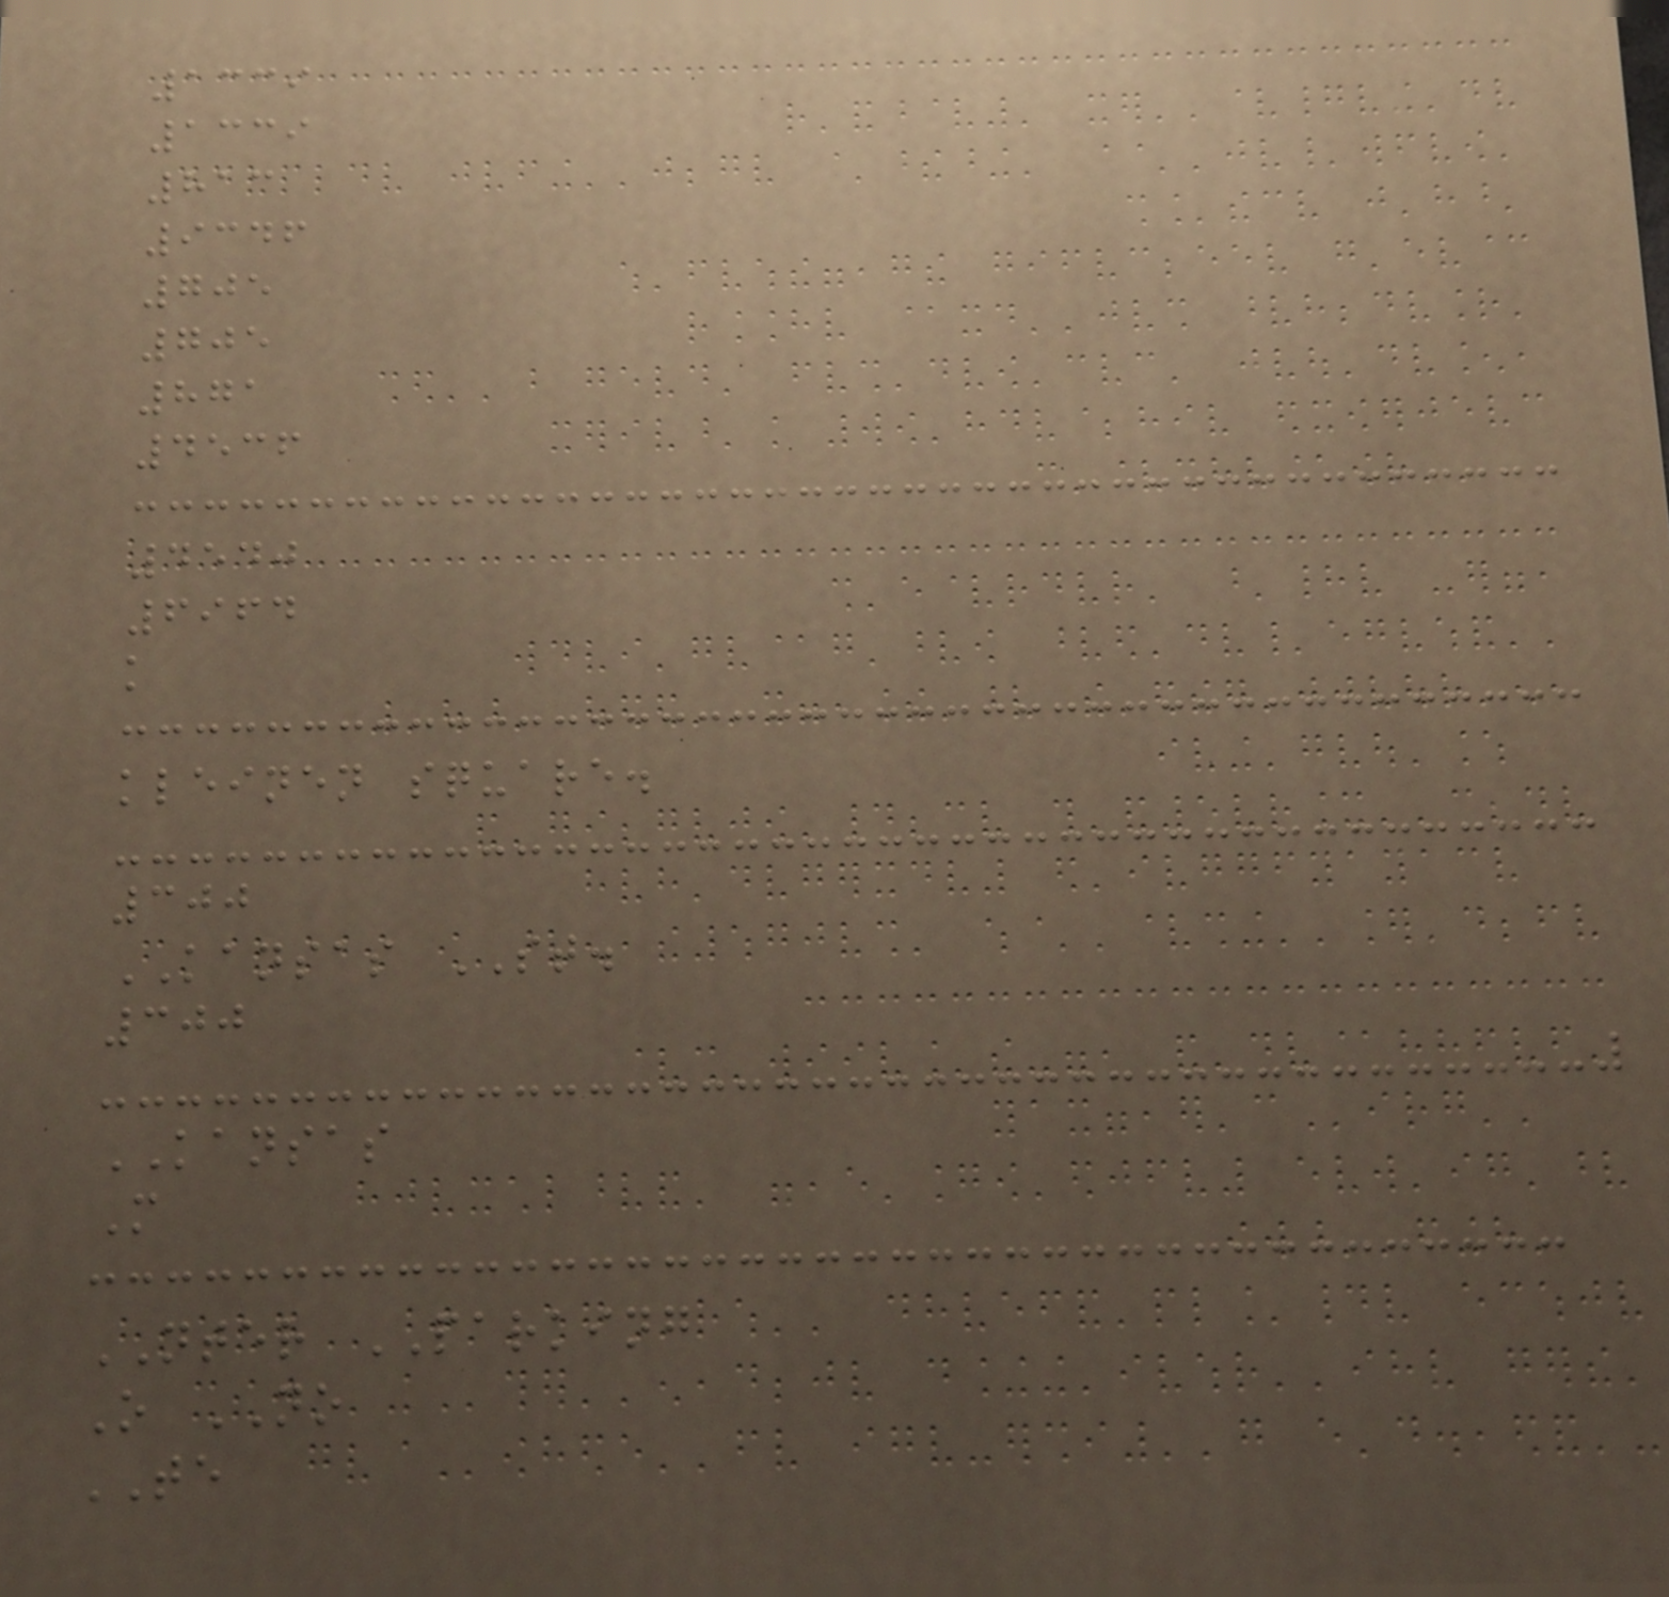1339
1339
813
9346
705
705
871
4536
4540
6964
k
kleinen square.
300
KANSAS ST.
300
KANSAS
M
NTER PARKING
O NO
TE
